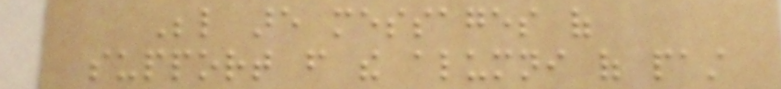Below are messages of
support from the alumni of past
